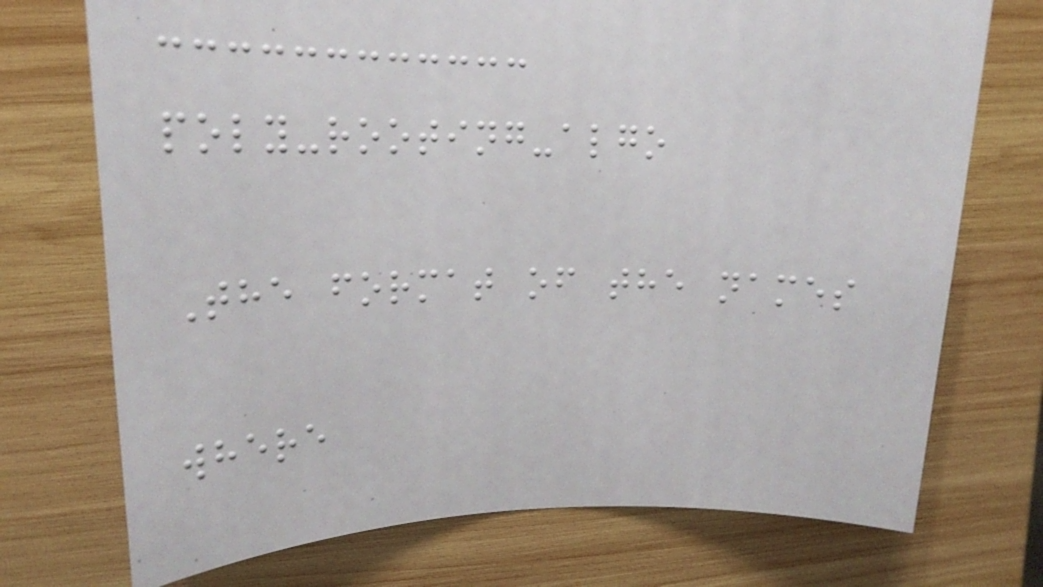poly-rooting-algo
The format of the names
where
